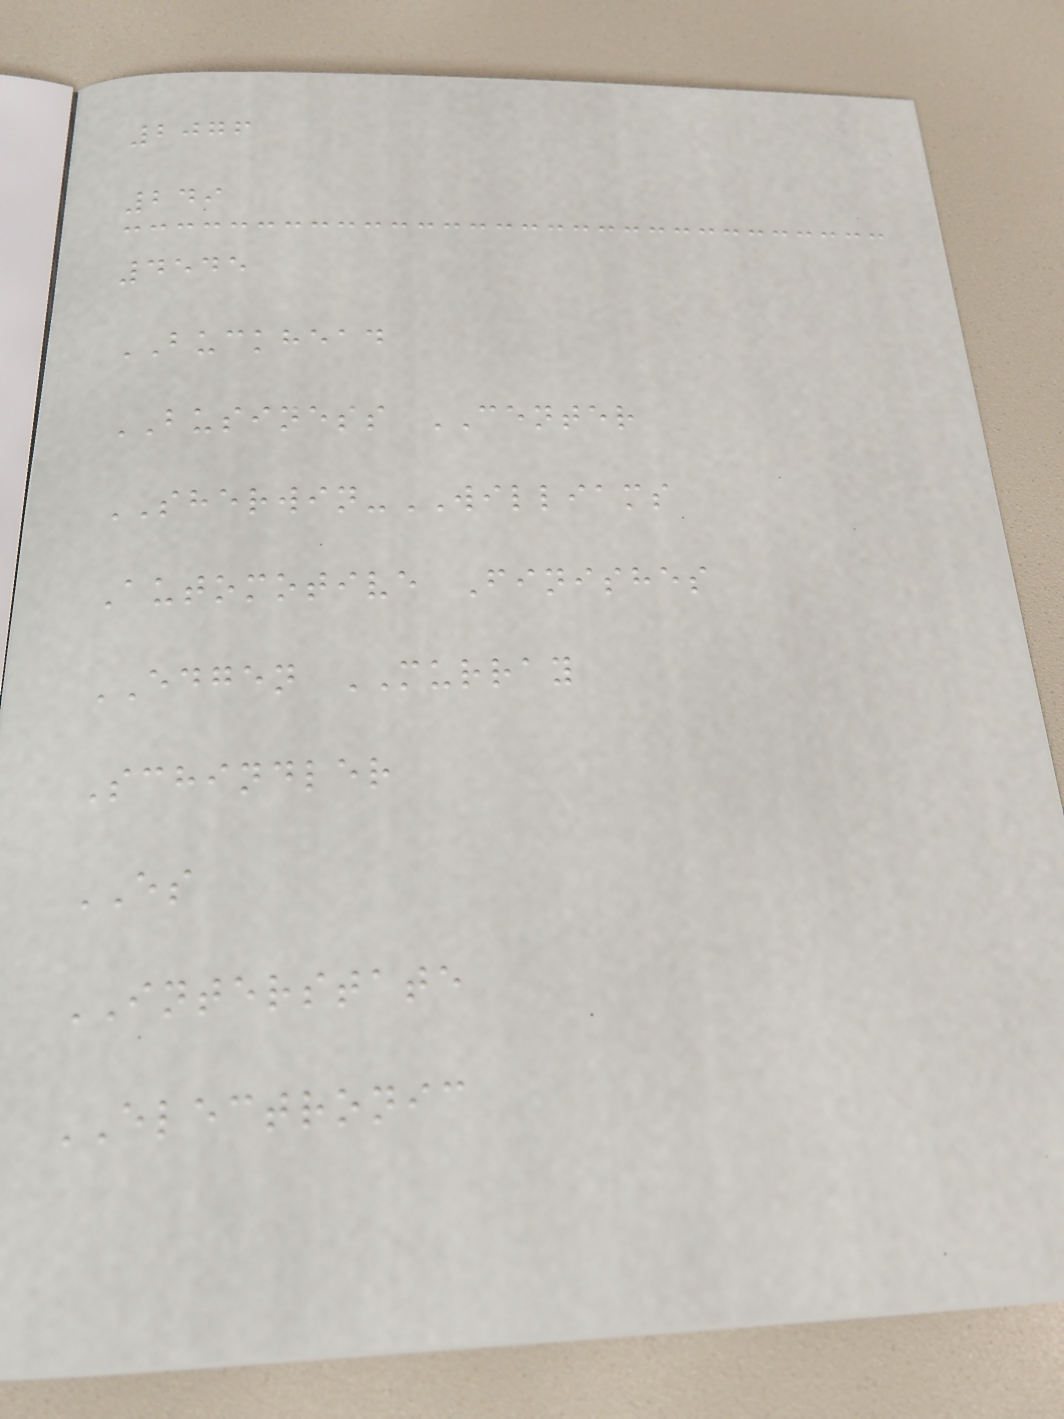2076
249
4545
BUCKHEAD
BUSINESS CENTER
SHERWIN-WILLIAMS
Automotive Finishes
EDGEN MURRAY
Schindler
ES
INTERSTATE
ELECTRONIC
